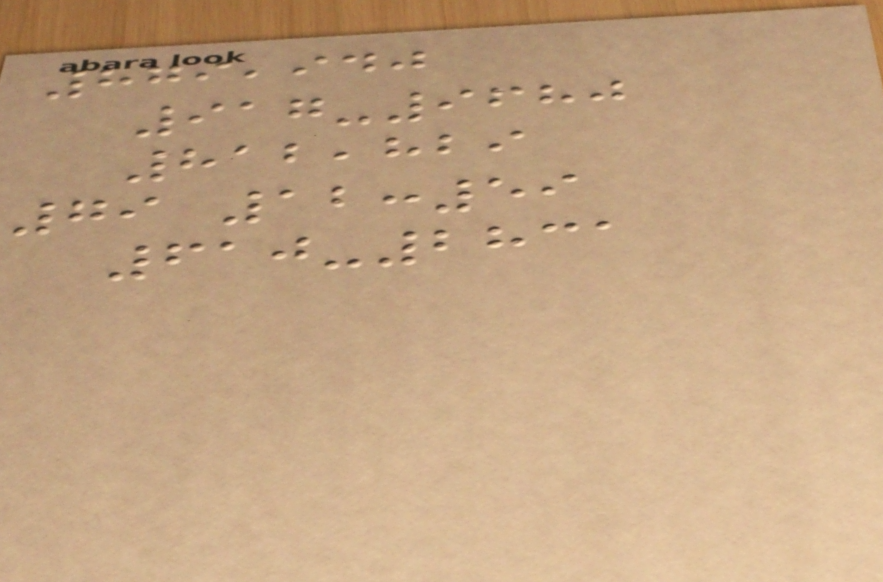879,940
917-9680
812,829
79 12:59
610-2831
